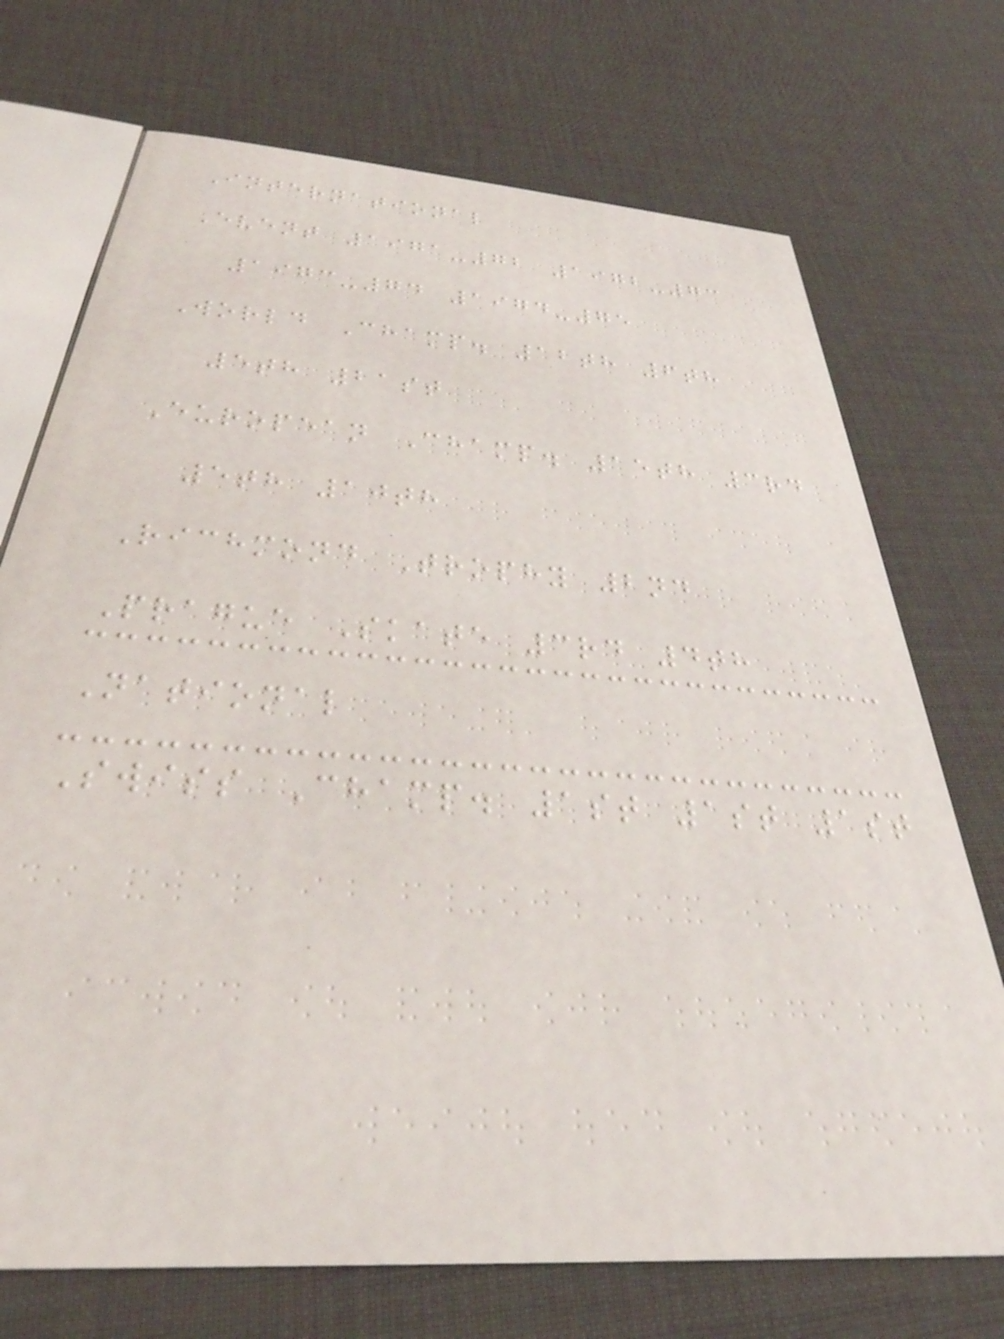International
Event 1971-72 1972-73
1973-74 1974-75
World Champ. 12th 6th
5th 21st
European Champ. 15th 3rd
5th 10th
Richmond Trophy 2nd
Prague Skate 3rd 4th
National
Swiss Champ. 1st 1st 1st
